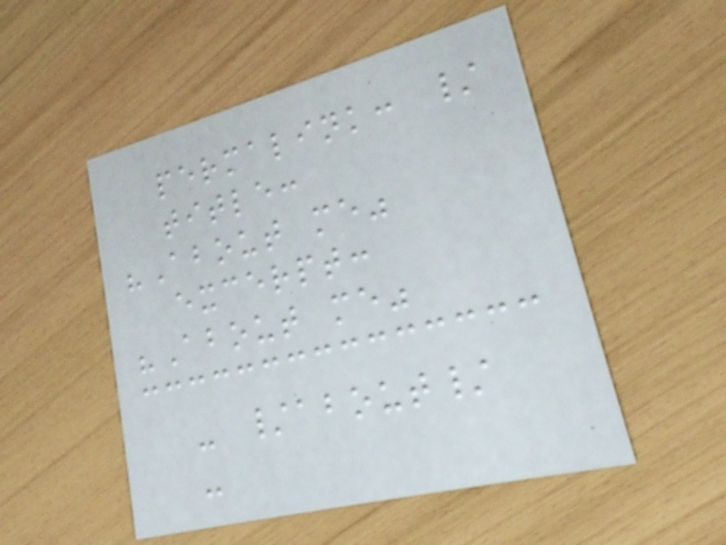permalink: /
title:
"About me"
excerpt:
"About me"
- /about/
-
